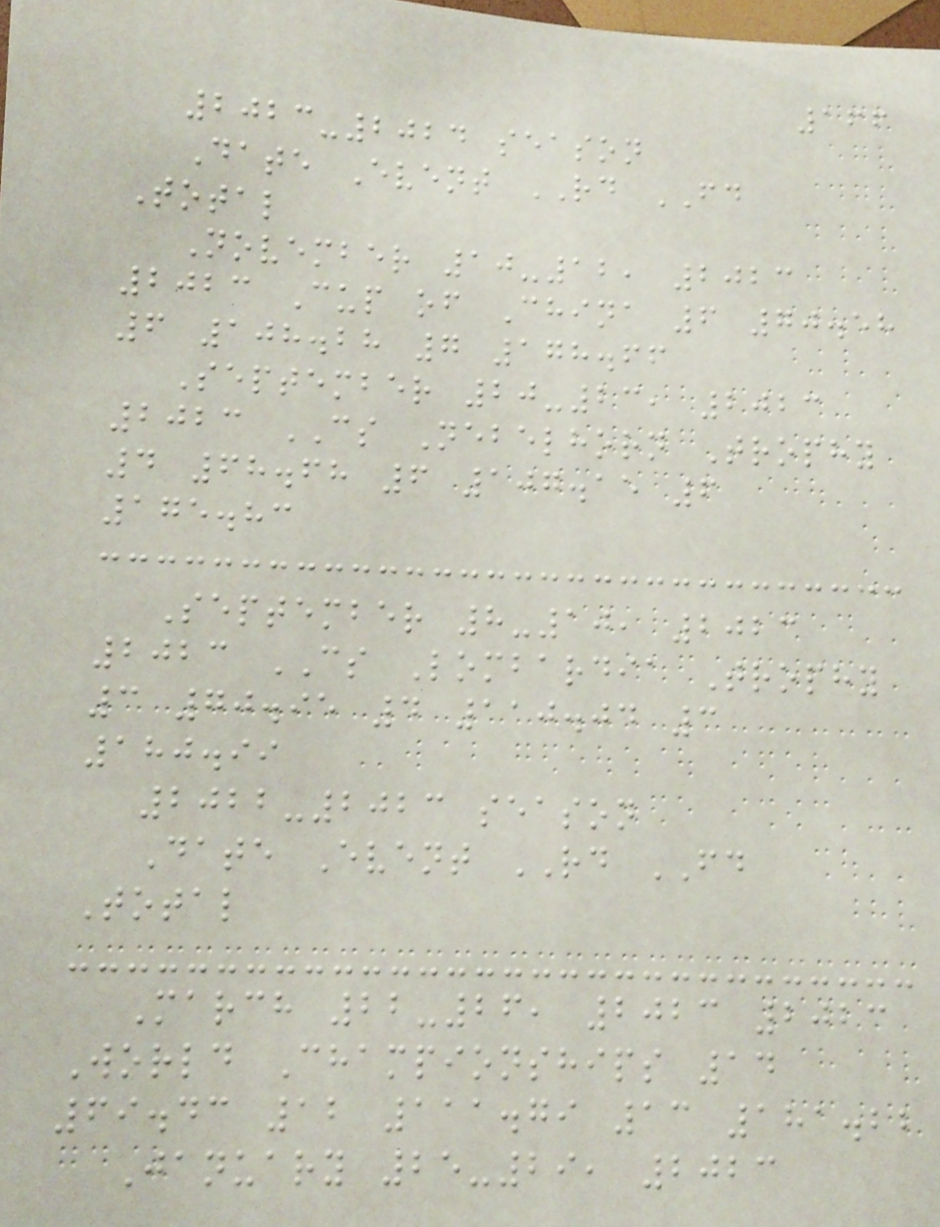166
2023-2024 season
Date Event RD FD
Total
November 10-12, 2023
2023 Cup of China 6 70.58
6 108.28 7 178.66
September 20-23, 2023
2023 CS Nebelhorn Trophy
4 68.68 6 107.15 6
175.83
September 8-10, 2023
2023 CS Lombardia Trophy
3 70.95 4 110.04 3
180.99
2022-2023 season
Date Event RD FD
Total
March 22-26, 2023 2023
World Championships 14
69.43 12 111.79 13 181.22
January 25-29, 2023
